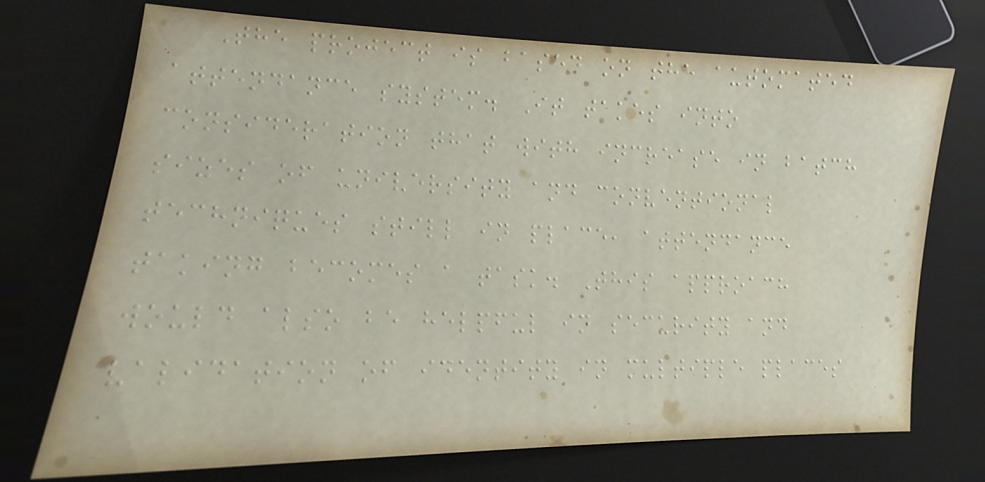The project is based on the automated
attendance system. It takes into
consideration that with increase in batch
sizes of university and conventional
techniques still in place, attendance
taking becomes a task. This approach
would also be helpful in security and
validation of identity in multiple places
